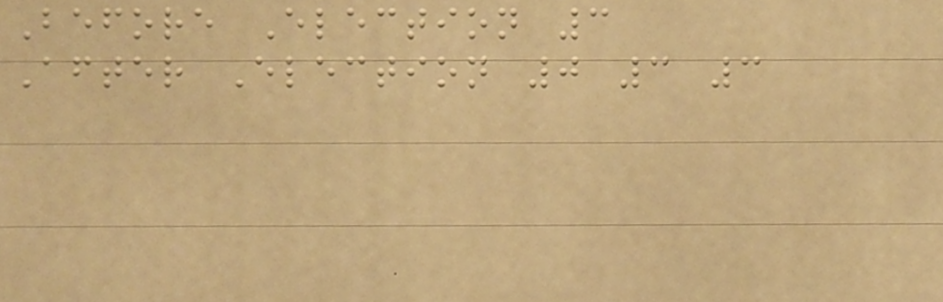Before Election 3
After Election 0 3 3
